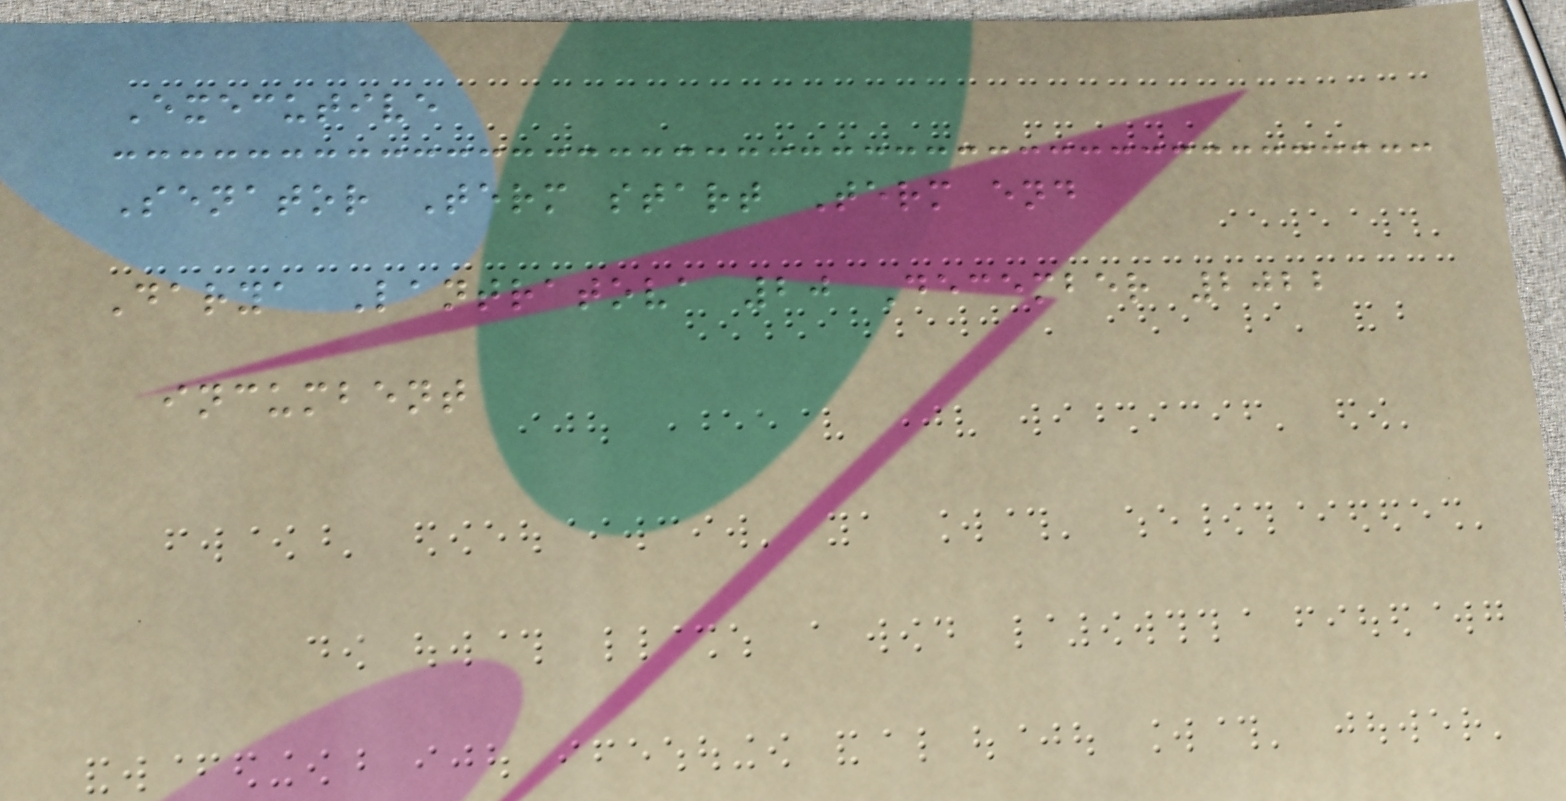Executive
Senator Term start Term end
Darya Lantratova 20 December 2022
incumbent
